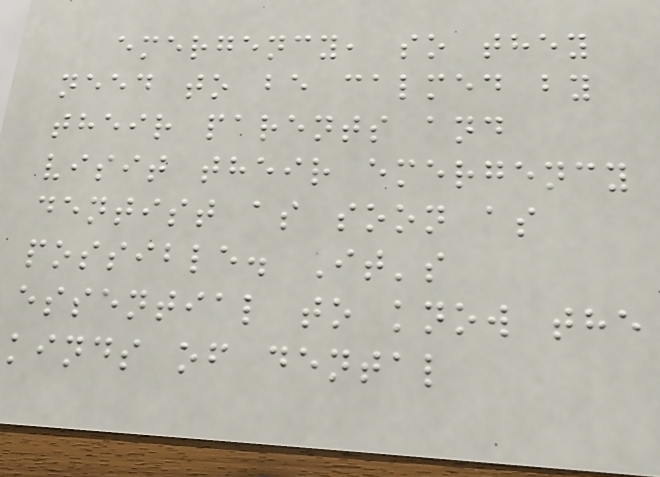emergency, so they
need to be calmed by
their parents and
visit their emergency
dentist as soon as
possible. It's
essential to know the
kinds of dental
